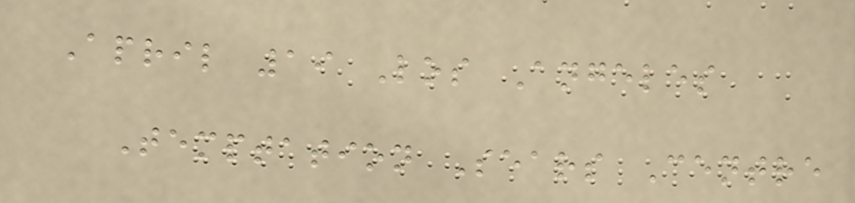April 19 Los Angeles
Temptation Sears Centre
